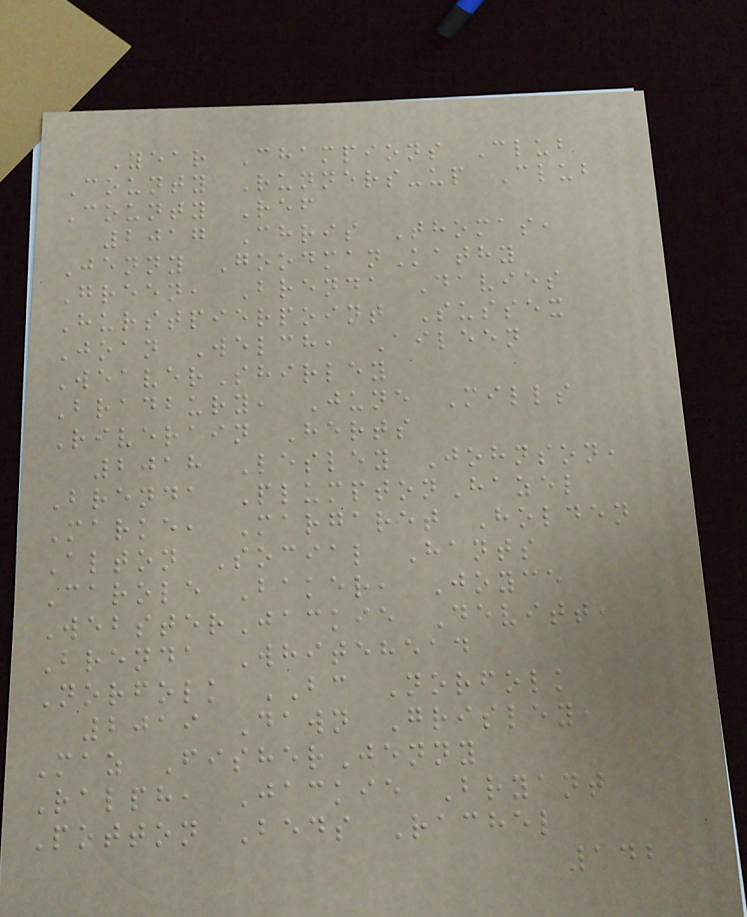Year Champions Club
County Runners-up Club
County Ref
2017 Chris Thomas,
Jenny GoodmanKathy
Green, Brenda Davies
Hurstpierpoint Sussex
Joan Welch, Aileen
WeaverShirley
Bradbury, June Mills
Riverain Herts
2018 Lesley Johnson,
Brenda PlumptonHazel
Marke, Margaret Holden
Alton Social Hants
Carole Baker, Joyce
WebsterJackie Devitt,
Brenda Whitehead
Norfolk BC Norfolk
2019 Dawn Grisley,
Maz FisherJenny
Ralph, Jackie Bryant
Potton Beds Rachel
142
